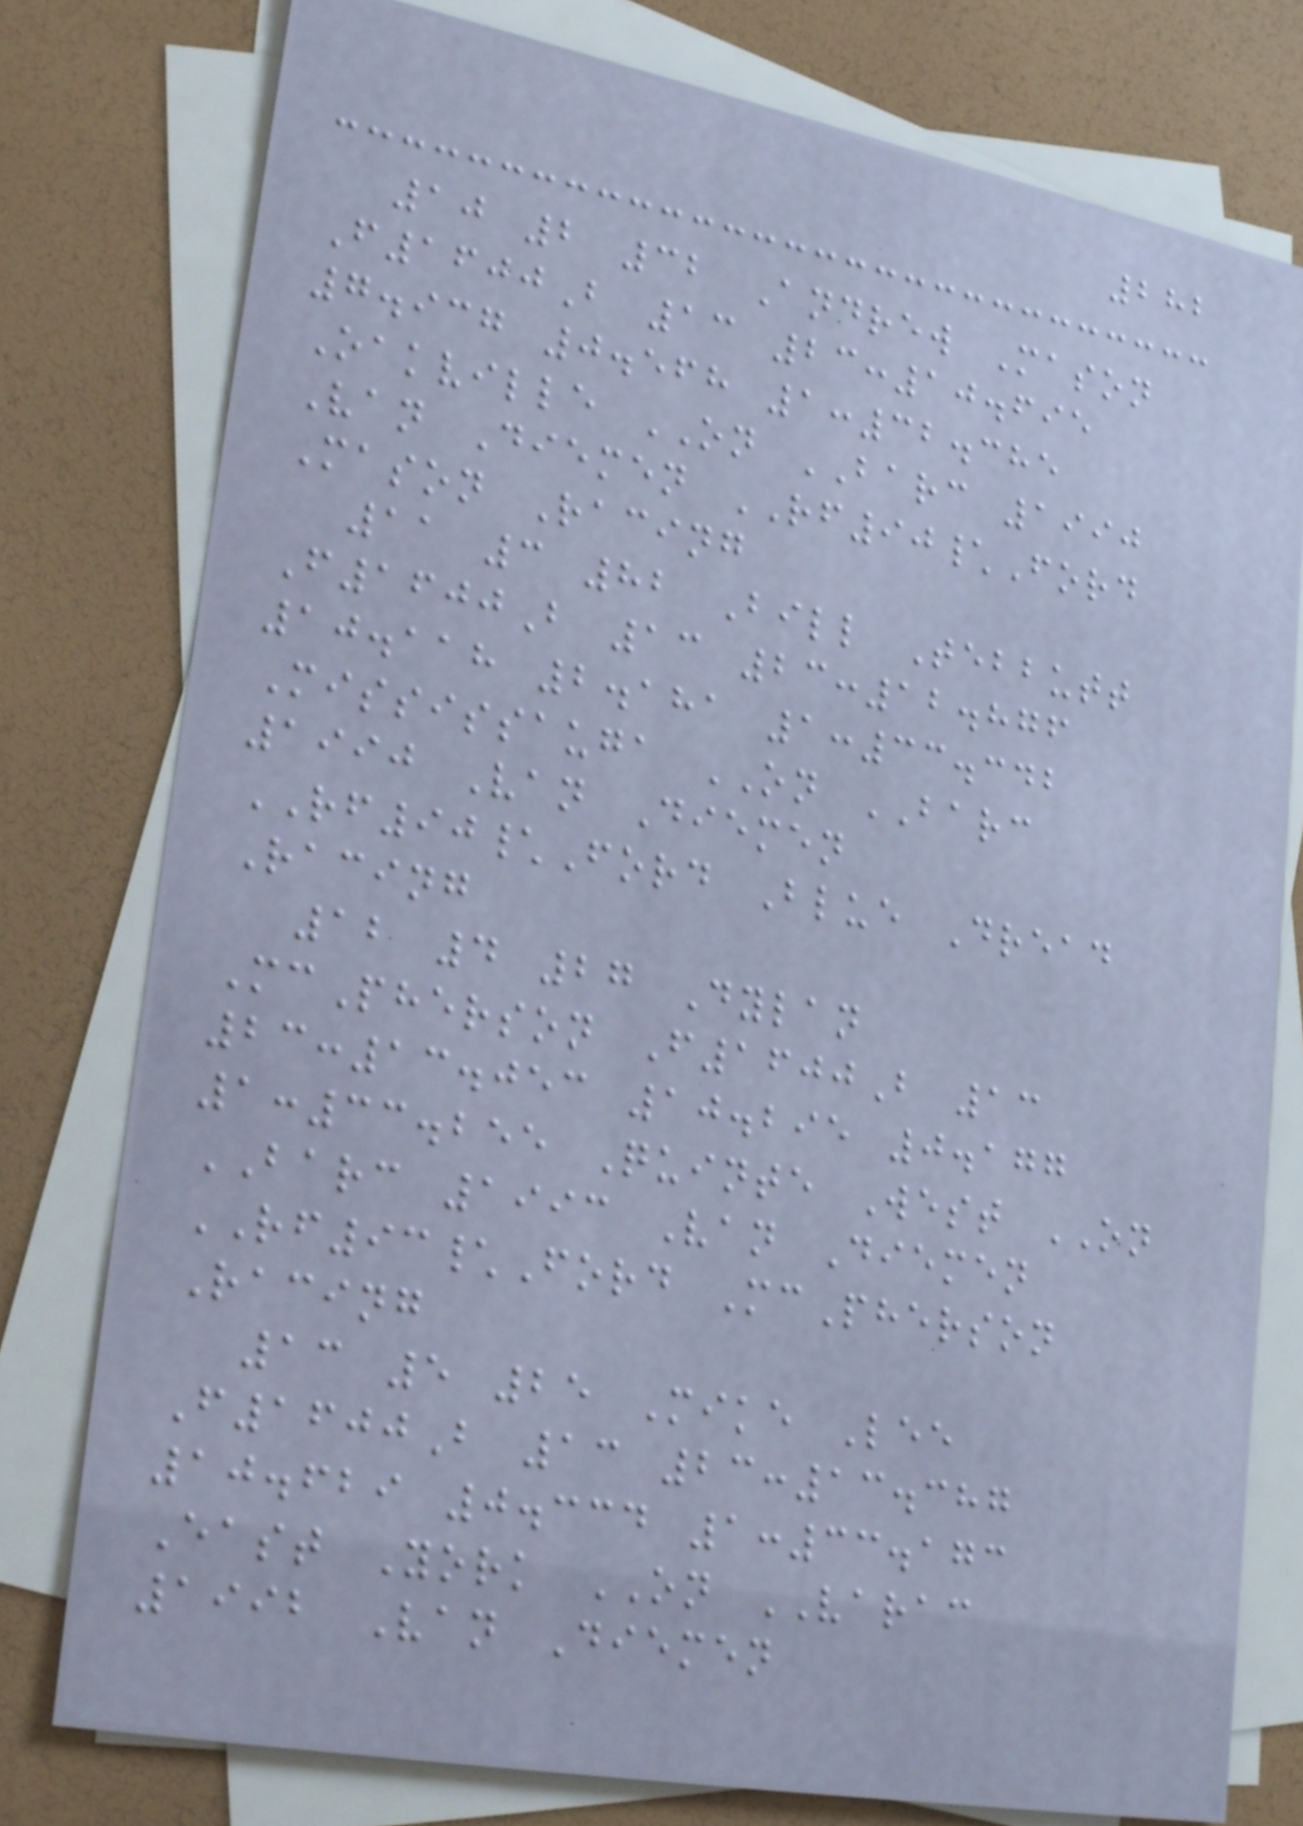282
10 2 32 Andrew Mason
F1600B 13 23:10.695
7.937 0.568 1:32.385
Oakville ON BARC 1990
Van Diemen RF90\Ford
Mason Racing
11 3 82 Bill Tebbutt
F1600B 13 23:12.876
10.118 2.181 1:33.342
Mississauga ON BARC
1990 Van Diemen
RF90\Ford Blue Dread
Racing
12 4 27 Dylan
McPherson F1600B 13
23:13.053 10.295 0.177
1:33.255 Quinte West ON
BARC 1993 Van Diemen
RF93\Ford McPherson
Racing
13 5 25 Mike Lee
F1600B 13 23:13.387
10.629 0.334 1:33.173
East York ON VARAC
1992 Van Diemen
